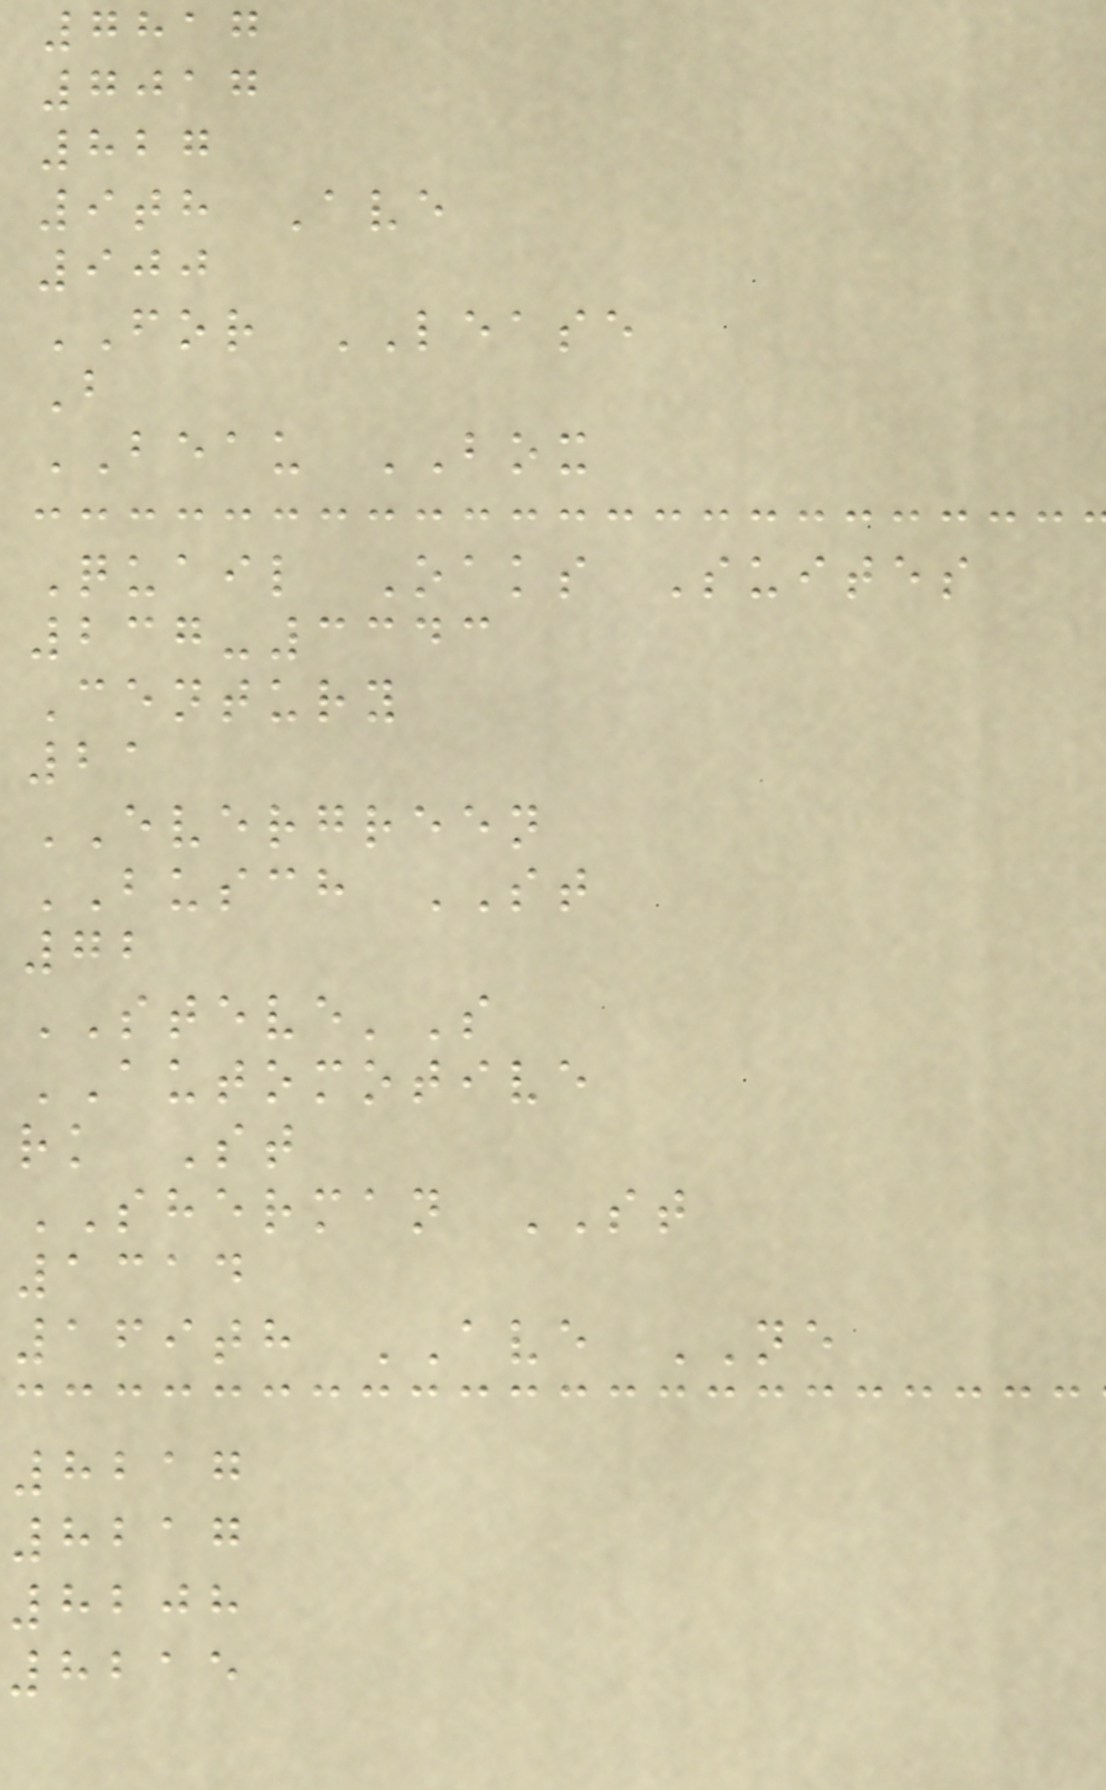7817
7017
827
9th Ave
900
FOR LEASE
B
BEAU BOX
Quail Oaks Suites
237-3343
Century
21
EVERGREEN
BUSCH ST
72
STEVE'S
AUTOMOTIVE
rk St
SHERMAN ST
1314
169th AVE NE
8217
8217
8208
8215
